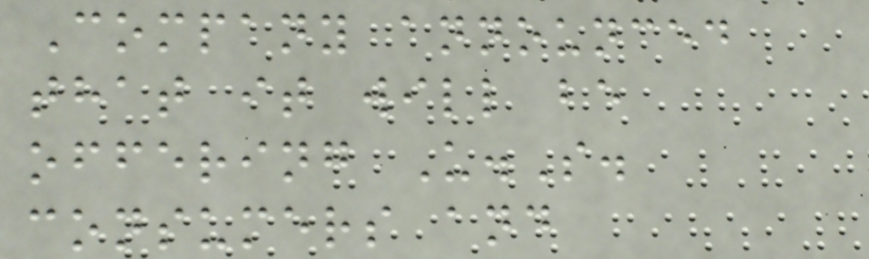Company announced
that it will be
offering U.S.
consumers and
